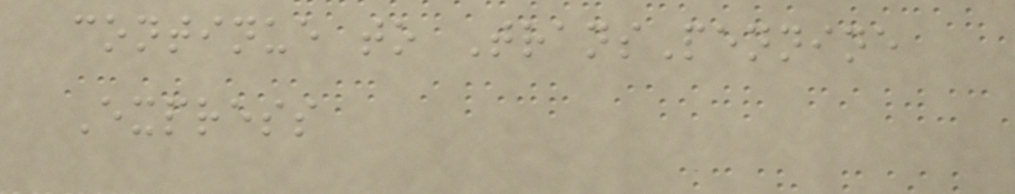continue to TransPennine
Express
